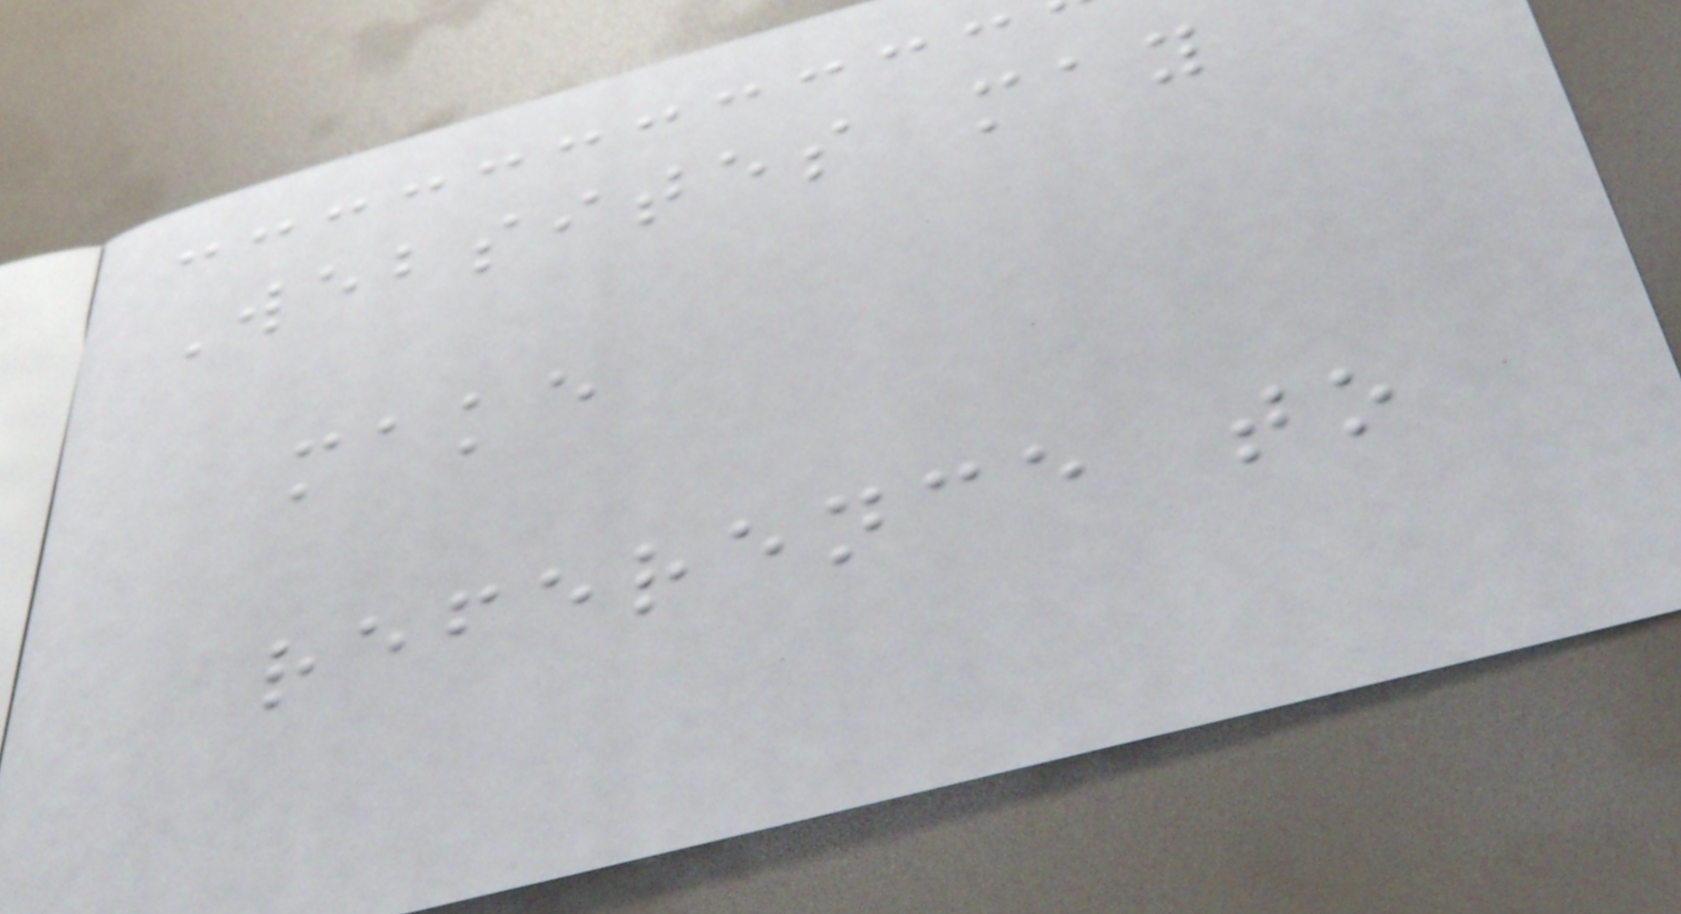Websites may
make
reference to
